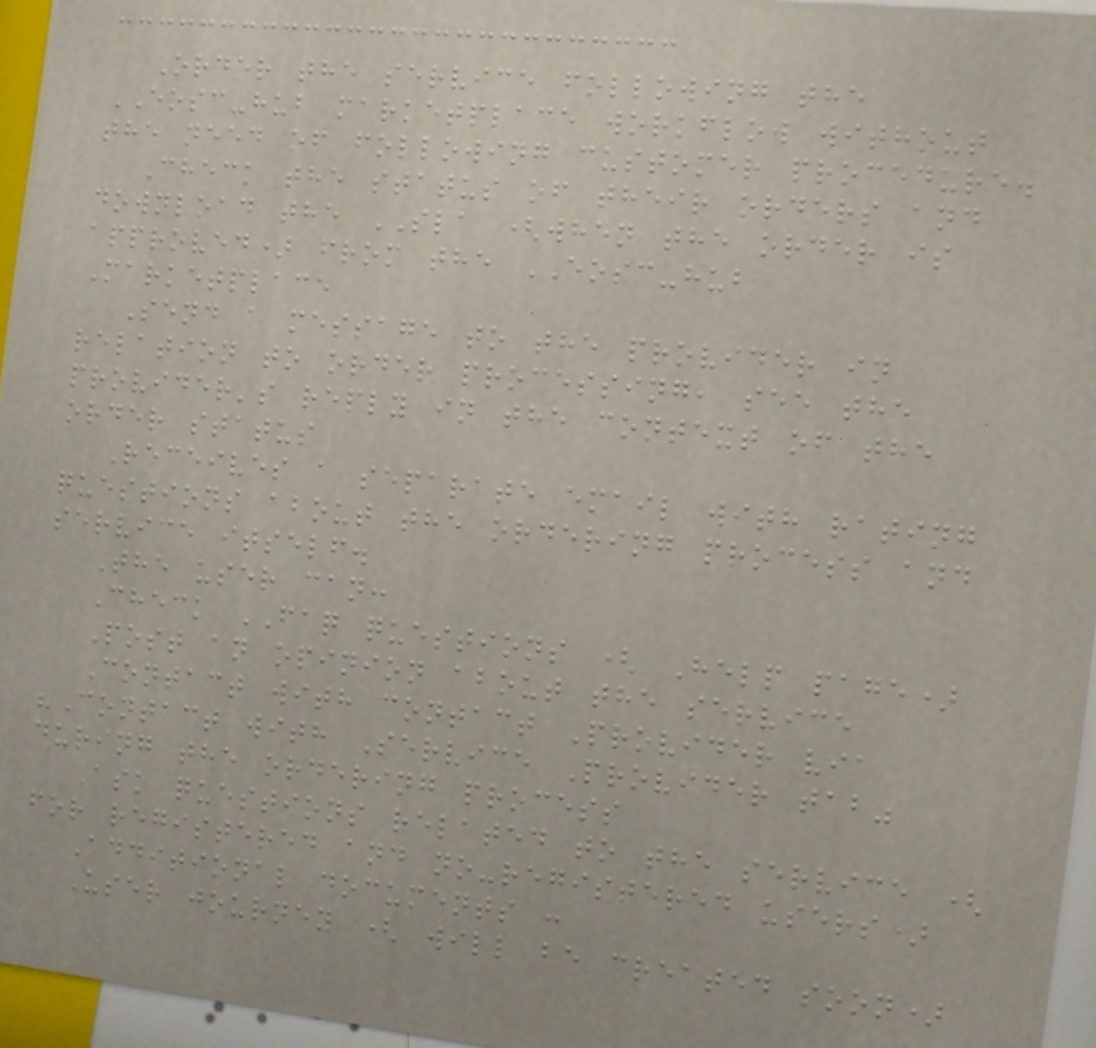Order the service following the
EOSC-hub marketplace workflow without
the need of following customer procedure.
Check the status of their orders and
download the SLA (when the order is
approved) from the EOSC-hub
Marketplace
Send a message to the provider in
relation to order processing, see the
provider's reply in the context of the
order status
Receives a separate email with rating
questions about the ordering process and
service itself.
The user can:
Check FAQ questions ( Help page)
Post an opinion about the service
Contact with contact Provider via
"Contact with Service Provider tab"
during the ordering process
Ask questions related to the service (
for registered and no-registered users)
Additional documents :
User journey ( will be created soon)
